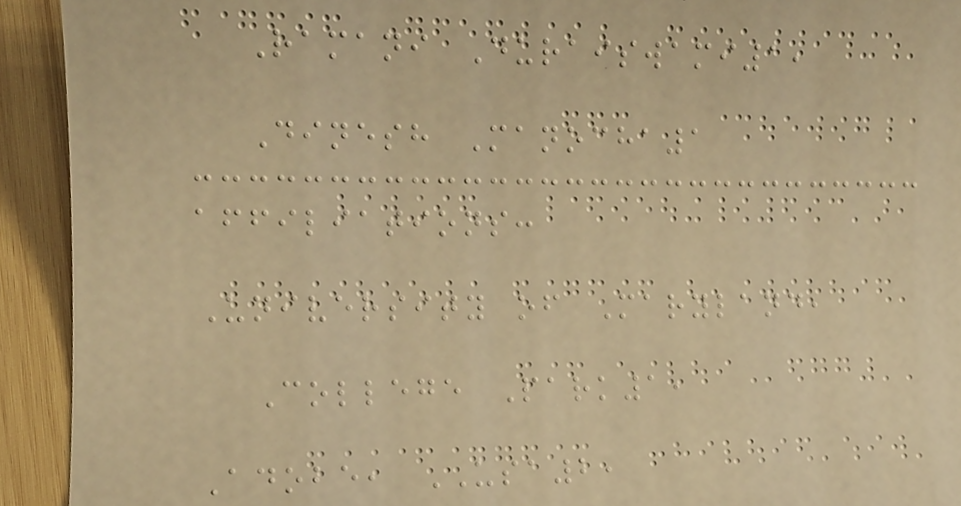Ramani Duraiswami1,
Dinesh Manocha1
affiliations:
University of Maryland,
College Park1,
Adobe, USA2,
